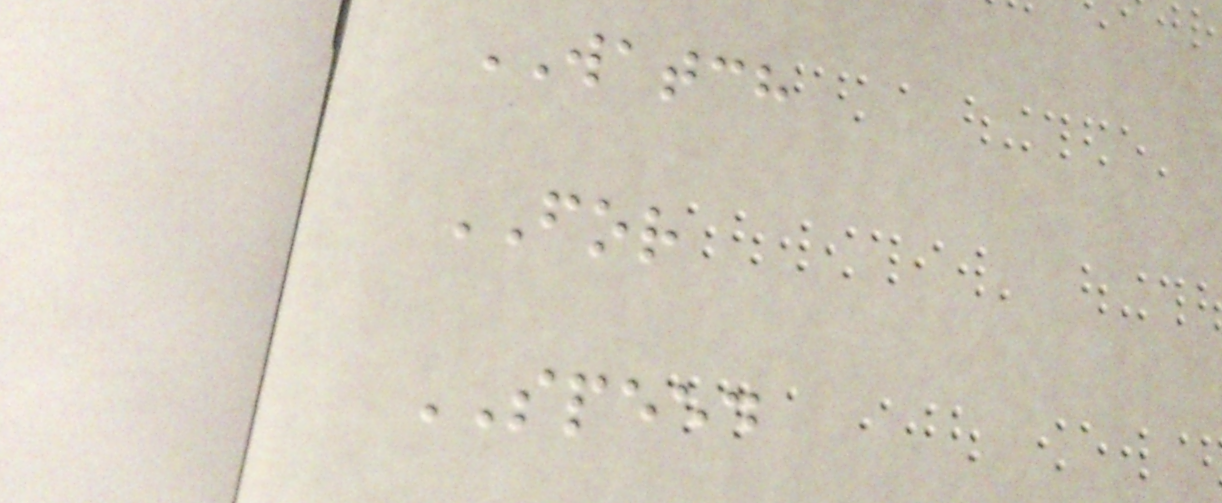WATCH
FOR
SPEED
